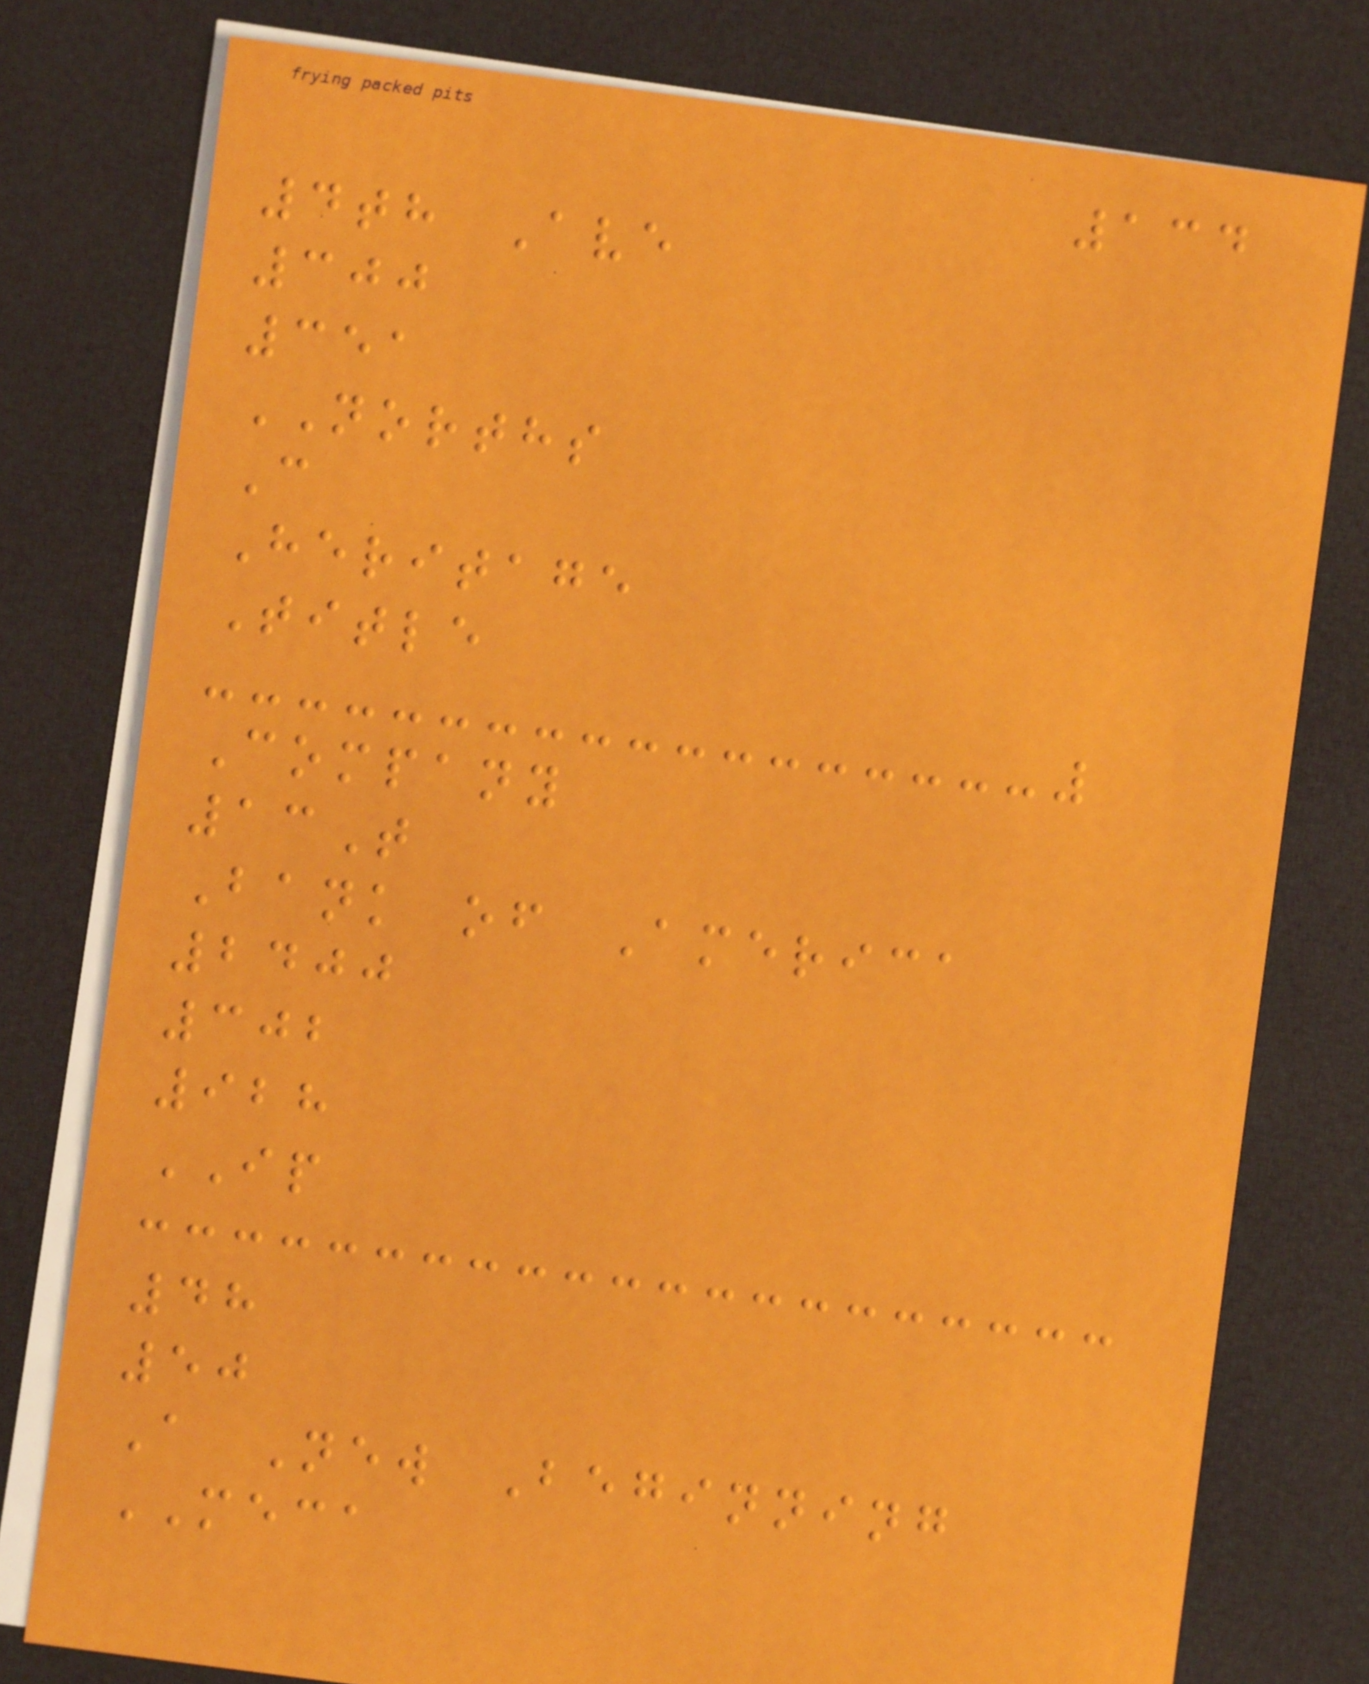134
4th Ave
300
351
NORTHS
C
Heritage
Title
Company
13T
Bank of America
2400
302
928
IP
48
50
A New Beginning
MECA
